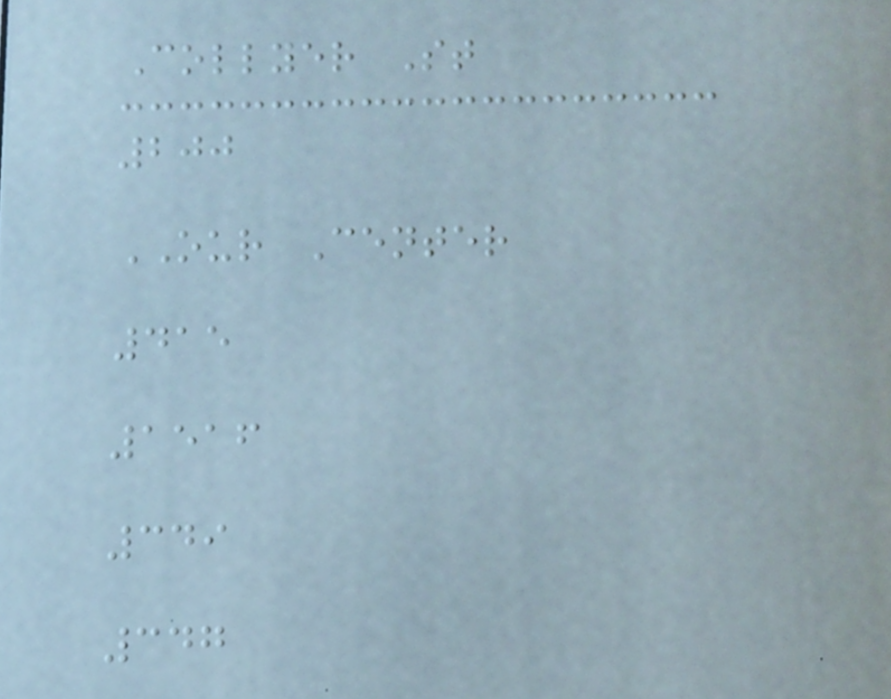Collyer St
200
OUR Center
415
1516
349
347
